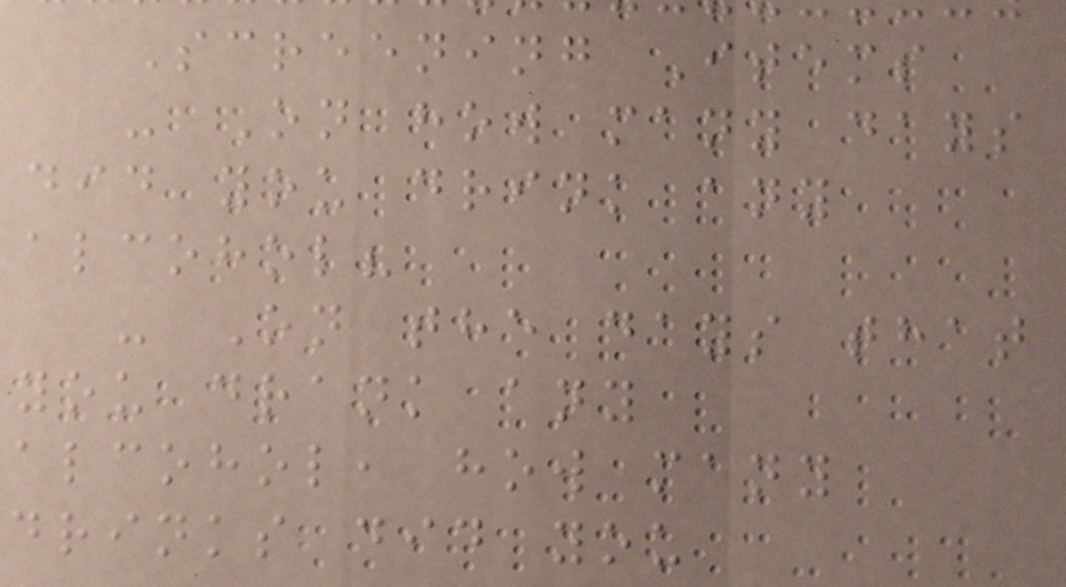Screening Items
- On how many days
did you drink any
alcohol?
- On the days that
you drank any
alcohol, how many
drinks did you
